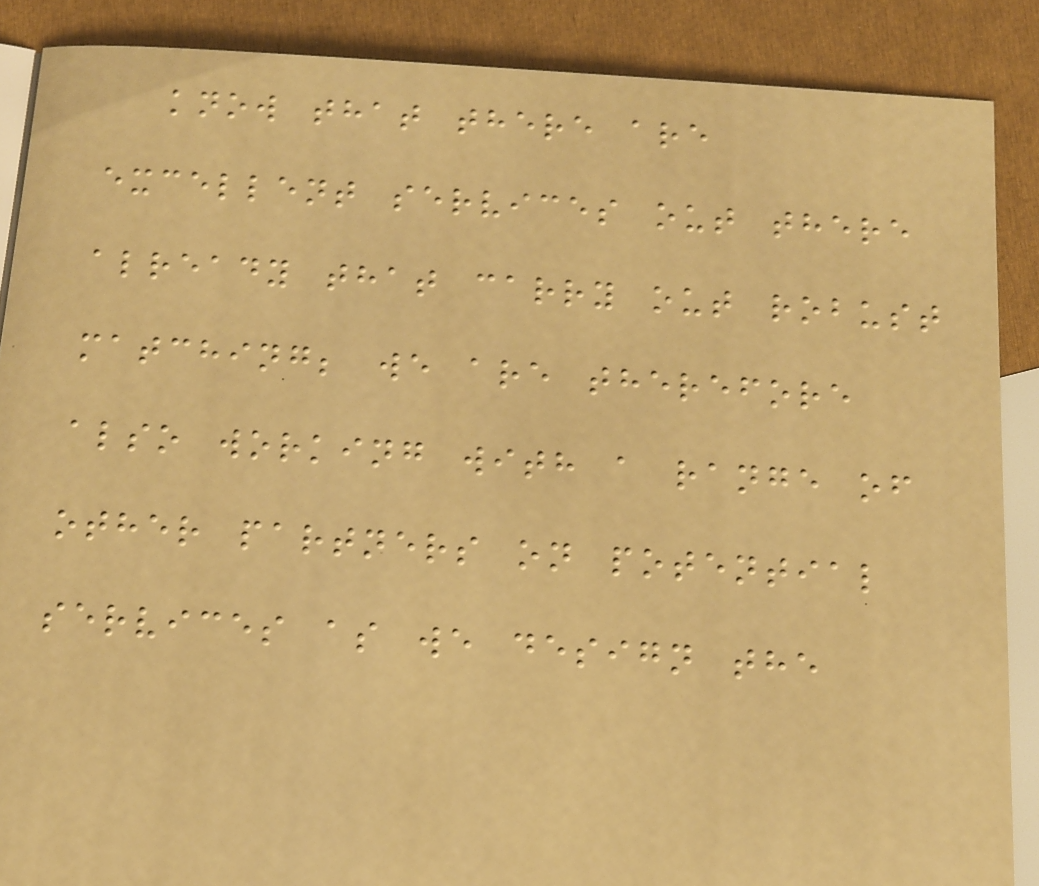know that there are
excellent services out there
already that carry out robust
matching; we are therefore
also working with a range of
other partners on potential
services as we design the
